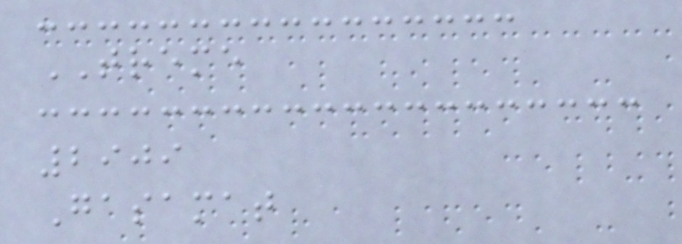TREME
2909
Gasamat
